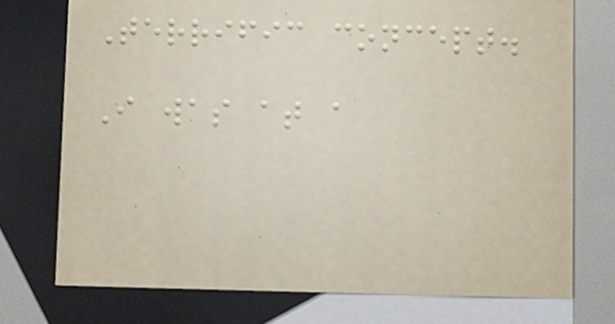Terrific concept.
I was at a
